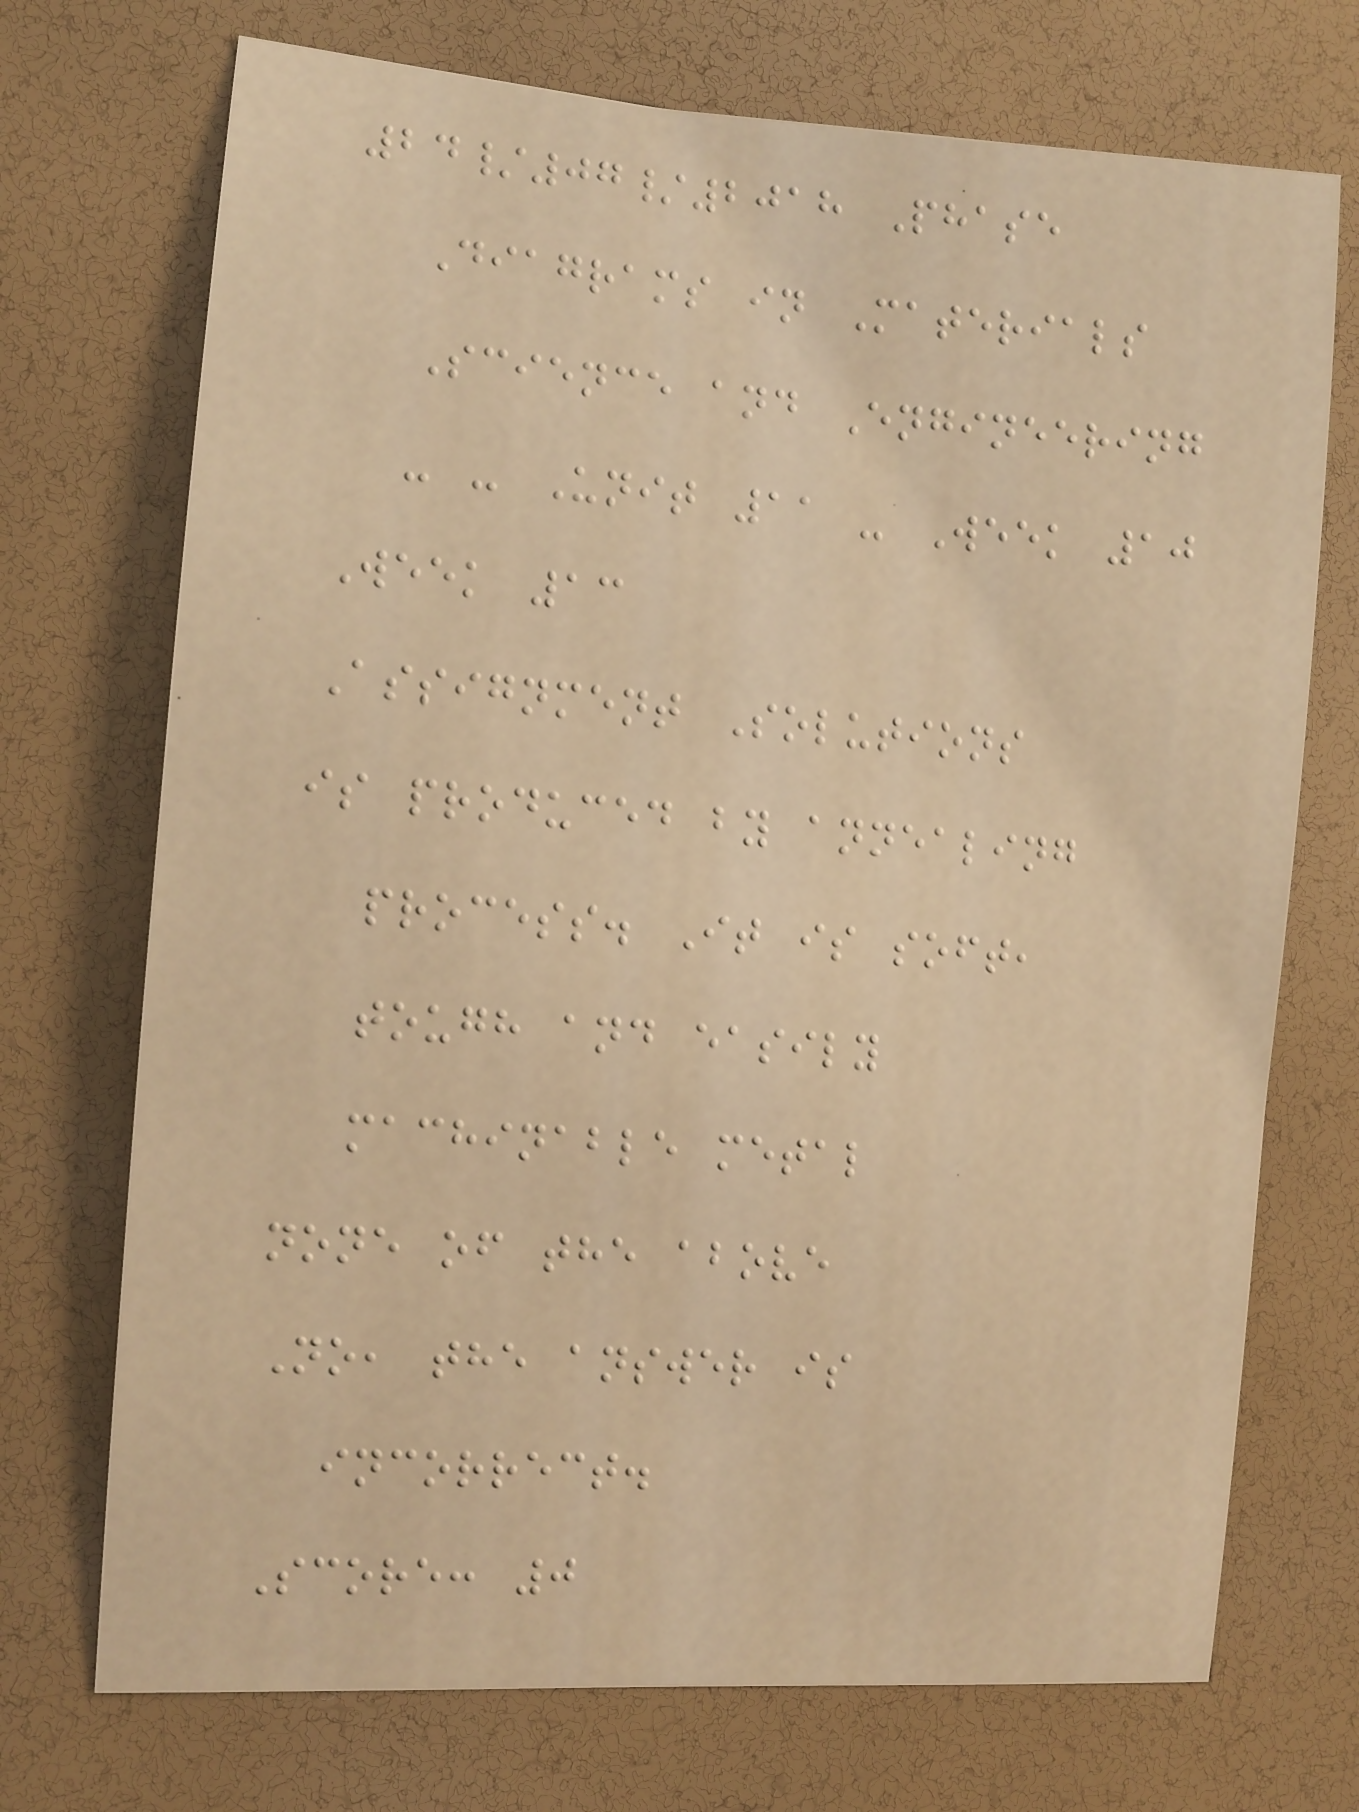24/07/2018 Phase
Diagrams in Materials
Science and Engineering
- - Unit 11 - Week 10
Week 13
Assignment Solutions
is produced by annealing
process. It is soft,
tough and easily
machinable metal
none of the above
No, the answer is
incorrect.
Score: 0
